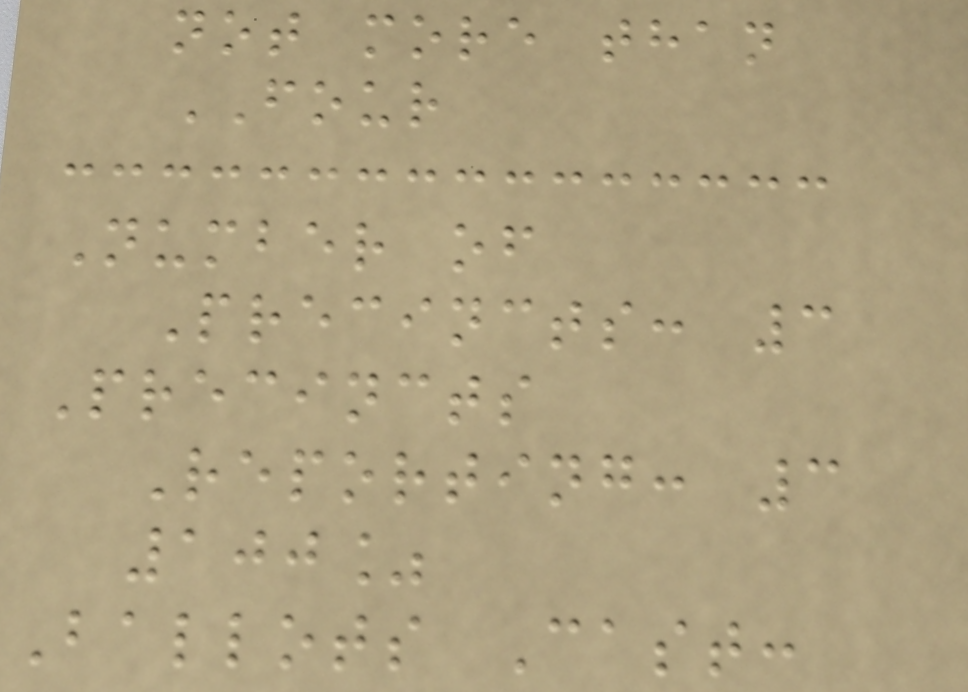not more than
FOUR
Number of
Precincts: 3
Precincts
Reporting: 3
100%
Ballots Cast:
